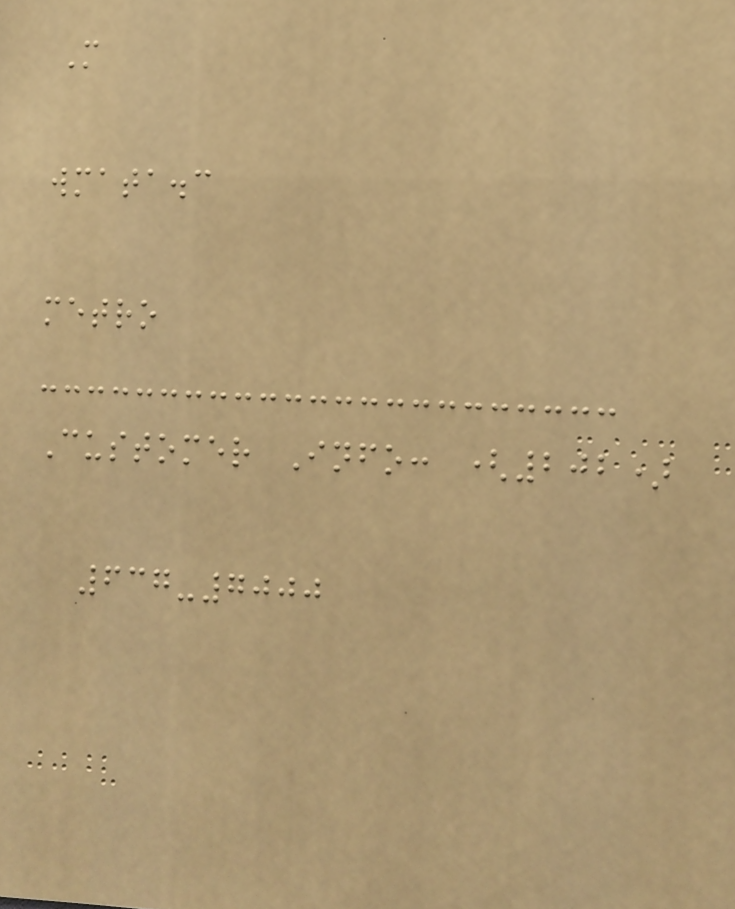M
wmata.c
metro
Customer Info: (202)
637-7000
